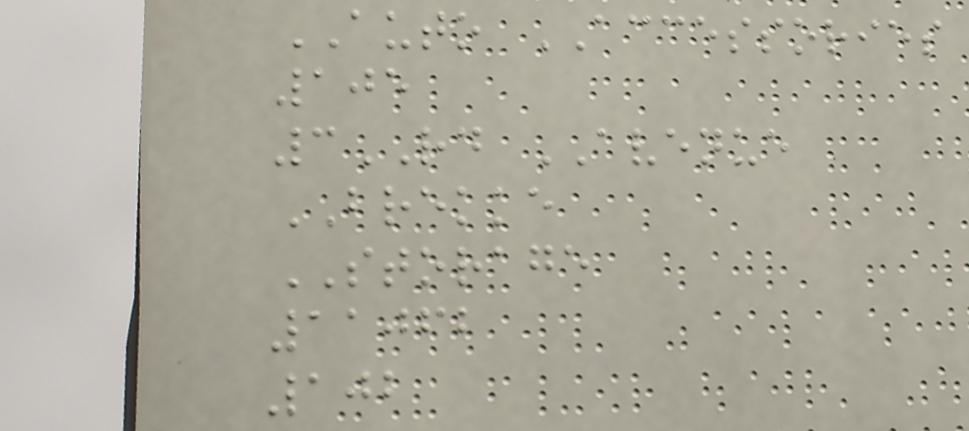AUTO ACCESSORIES
105
3RD AVENUE
BREKKE
STORAGE
11062
102
